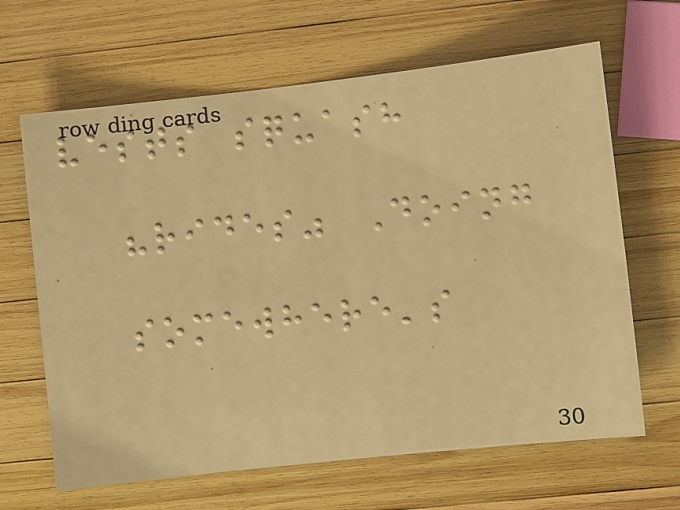vests squash
"rides" Doing
somewhere's
